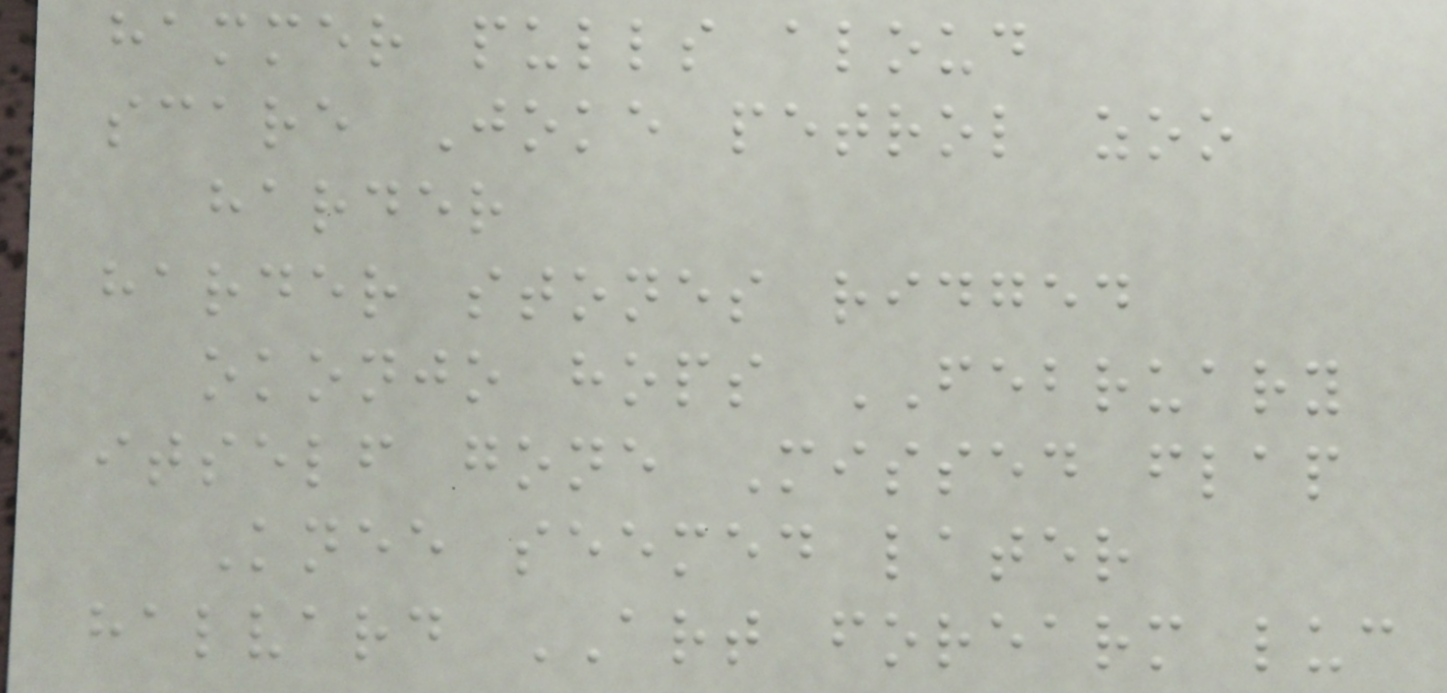hammer pulls aloud
scare Joke petrol zoo
harder
harder stones ridged
okonjo hops FEBRUARY
itself gone Missed flap
Knee seemed later
halvard ART forearm luc
